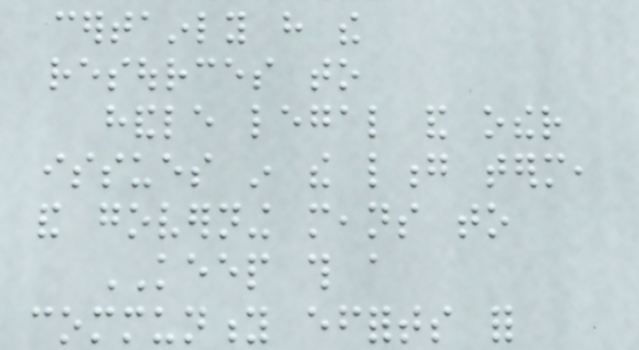certainly have the
resources to
handle legal and other
issues in the long term,
and governing means to
KEEP this a
community efforts for
